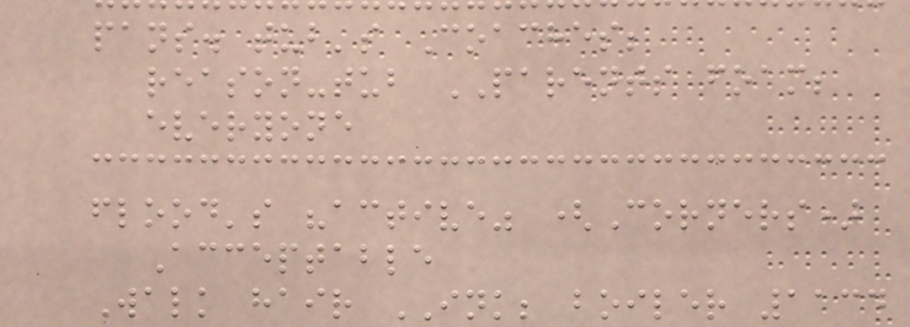pans. tub's Coaches;
reason-tub PARENTS foam;
everyone
flood's "active" (Corners)
Acceptable
Walk hair INK; boiler 1134
